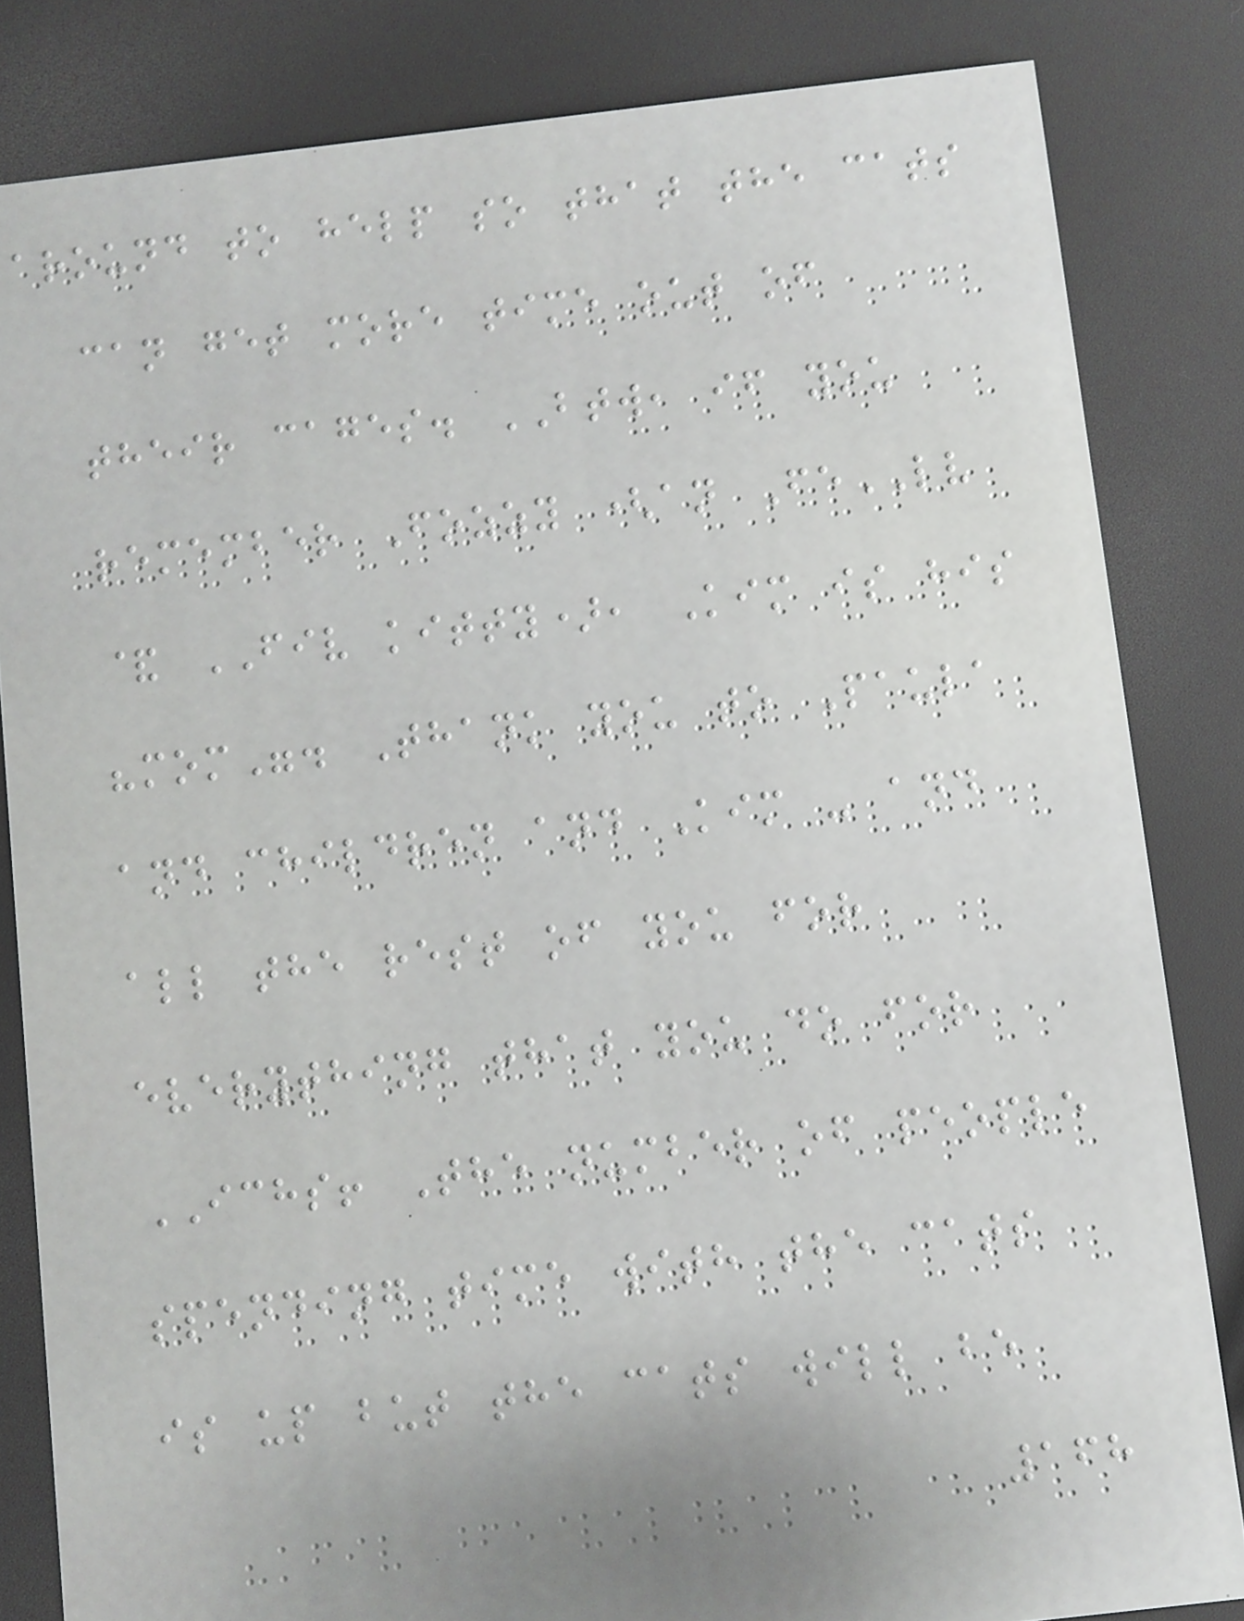around to help so that the cats
can get more time out of
their cages. BTW, if you
remember Fozzy (an FeLV
& FIV kitty), Kim is his
"mom". Thank you to Paula
and children and Kim - and
all the rest of you for
everything that you do for
ICHS! The number of people
spending time with the cats
is up but the cats will be
168
